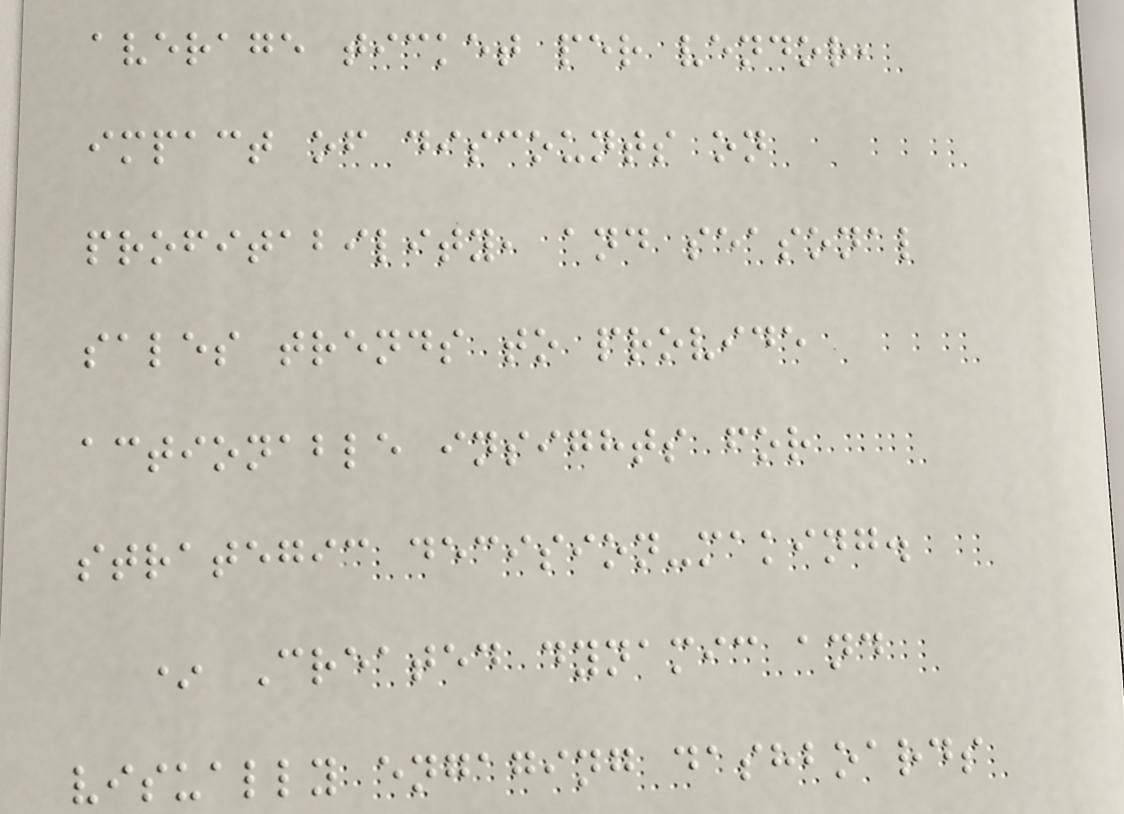average ticket per vendor,
impact of discounts on
profitability, and seasonal
sales trends to provide
actionable insights for
strategic decision-making.
* Created dynamic and
visually engaging dashboards
